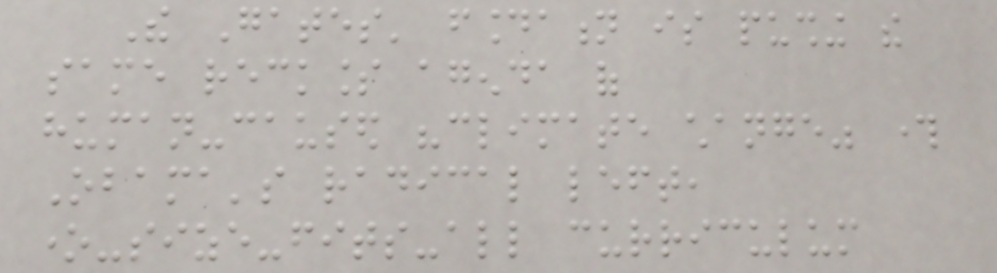The Gates' foundation is pushing the
same reckless agenda of
human-caused "climate change" through
Obama's radical left,
one-size-fits-all curriculum
